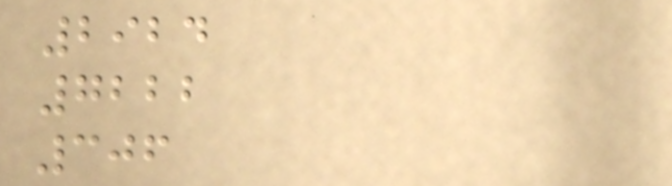2924
7222
306
